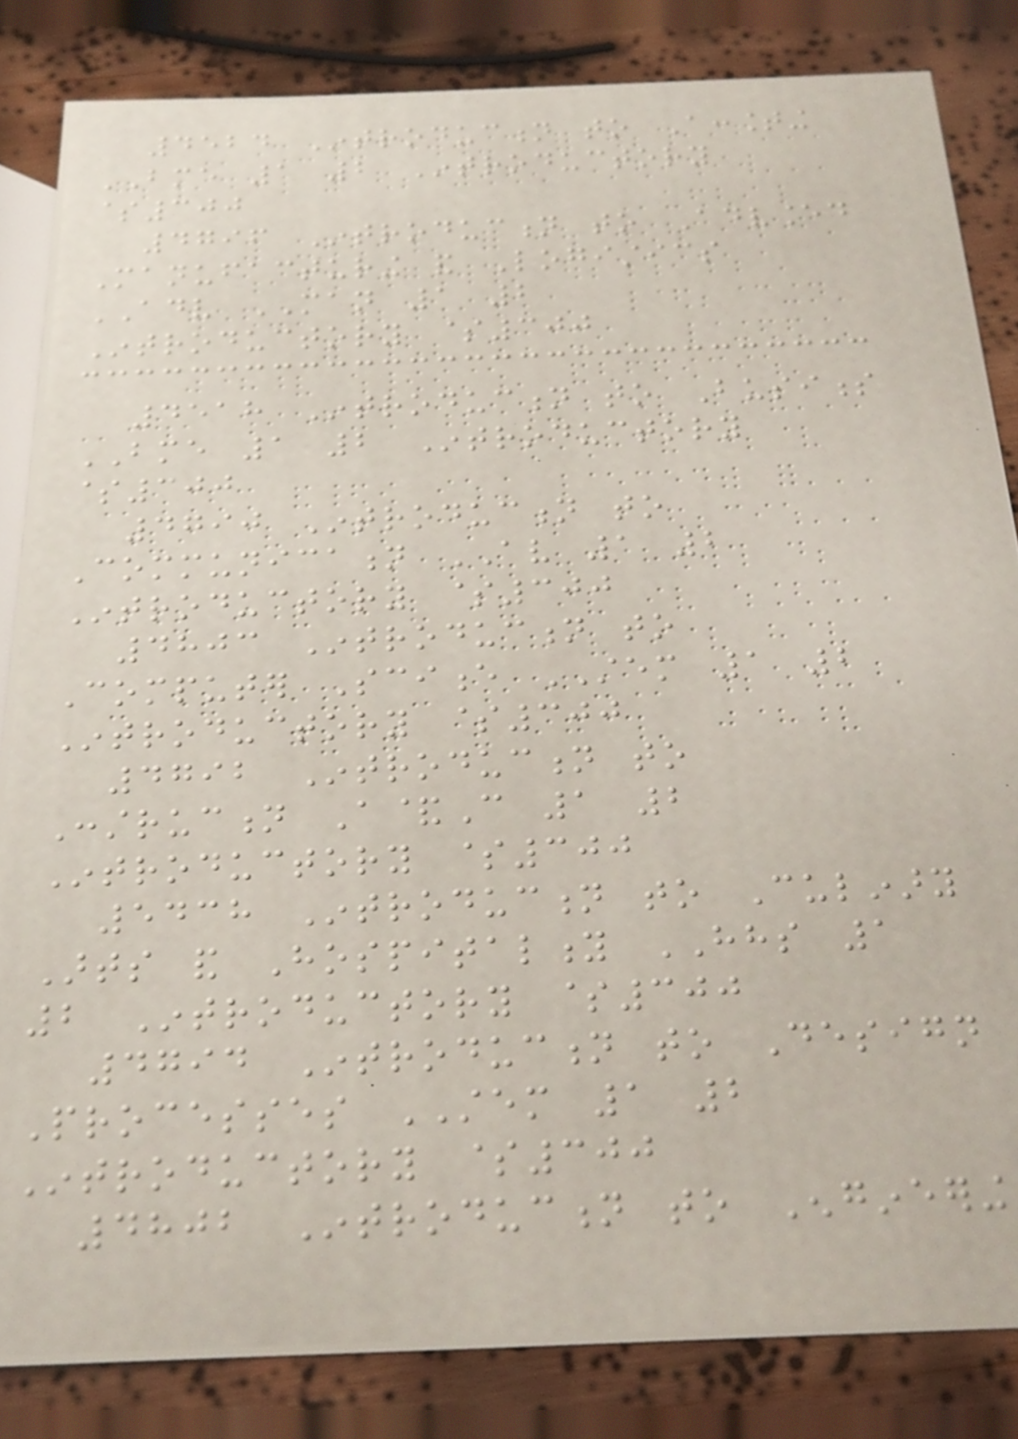4524 Introduction to Accounting
BME 1 2 Introductory
$300
4796 Introduction to Advanced
Manufacturing and Logistics
ADV MAN 1 2
Introductory $300
4518 Introduction to Business
BME 1 2 Introductory
$300
4790 Introduction to
Communication AV 1 2
Introductory $300
4803 Introduction to
Computer Science STEM 1 2
Introductory $300
4792 Introduction to
Construction A&C 1 2
Introductory $300
5438 Introduction to Culinary
Arts and Hospitality HHS 1
2 Introductory $300
4794 Introduction to Design
Processes STEM 1 2
Introductory $300
4802 Introduction to Engineering
